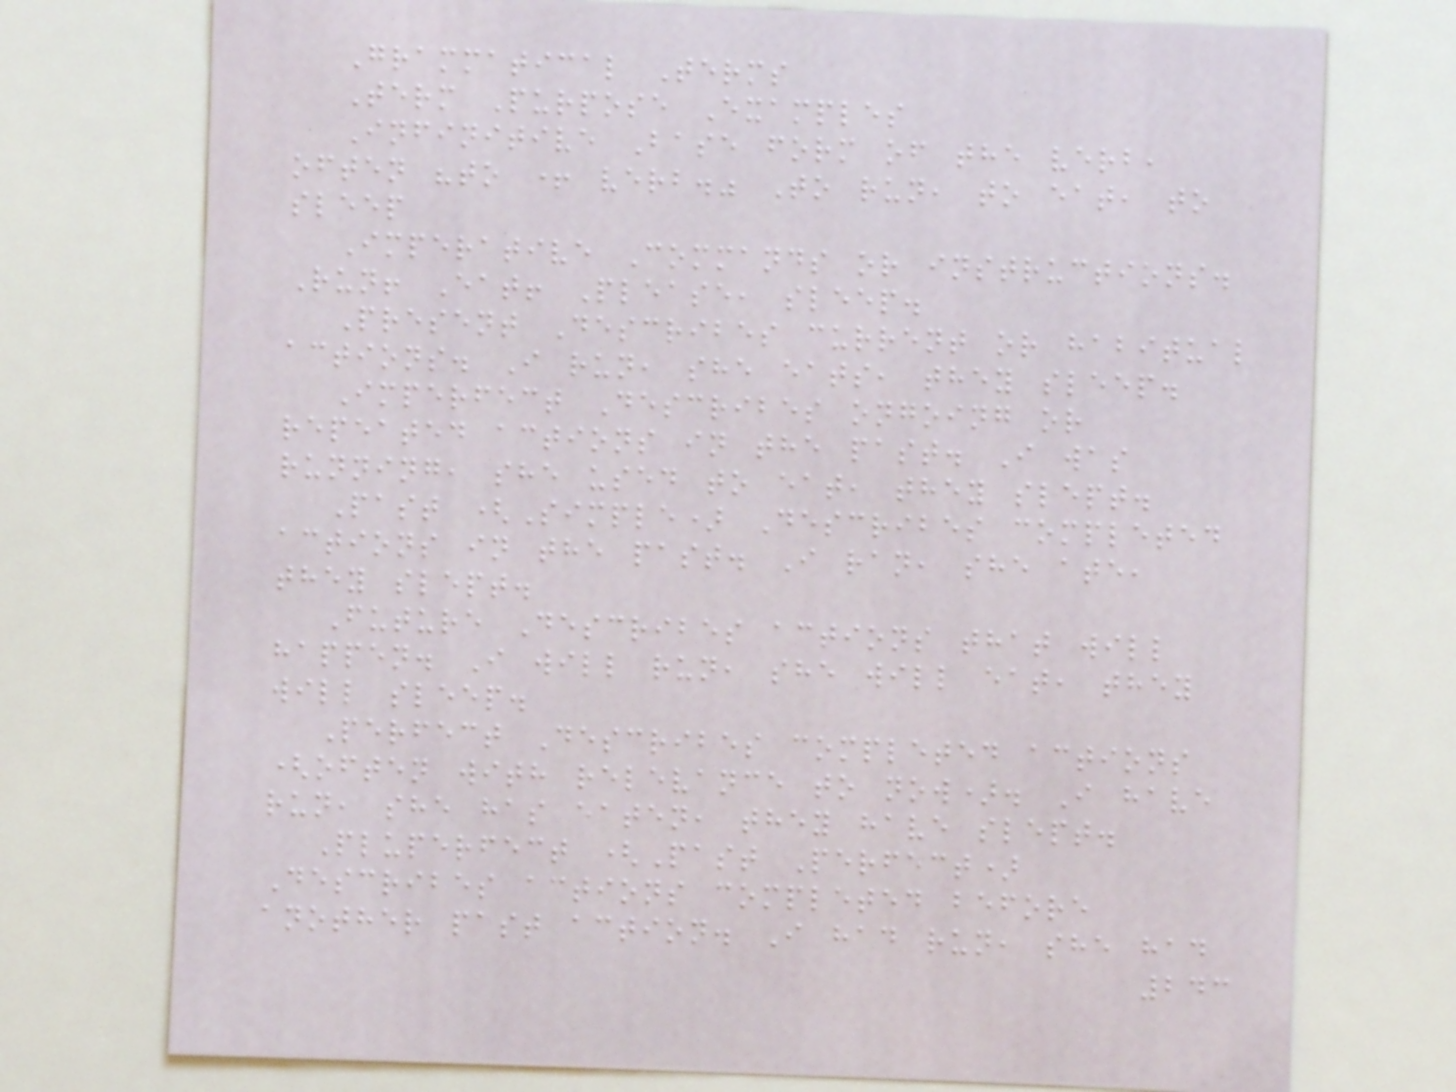Grammatical Terms
Term Purpose Examples
Infinitive Base form of the verb,
often "to + verb." To run, to eat, to
sleep
Imperative Commands or instructions.
Run! Eat! Please, sleep.
Present Describes current or habitual
actions. I run, she eats, they sleep.
Imperfect Describes ongoing or
repeated actions in the past. I was
running, she used to eat, they slept.
Past (Simple) Describes completed
actions in the past. I ran, she ate,
they slept.
Future Describes actions that will
happen. I will run, she will eat, they
will sleep.
Perfect Describes completed actions
(often with relevance to now). I have
run, she has eaten, they have slept.
Pluperfect (Past Perfect)
Describes actions completed before
another past action. I had run, she had
243
